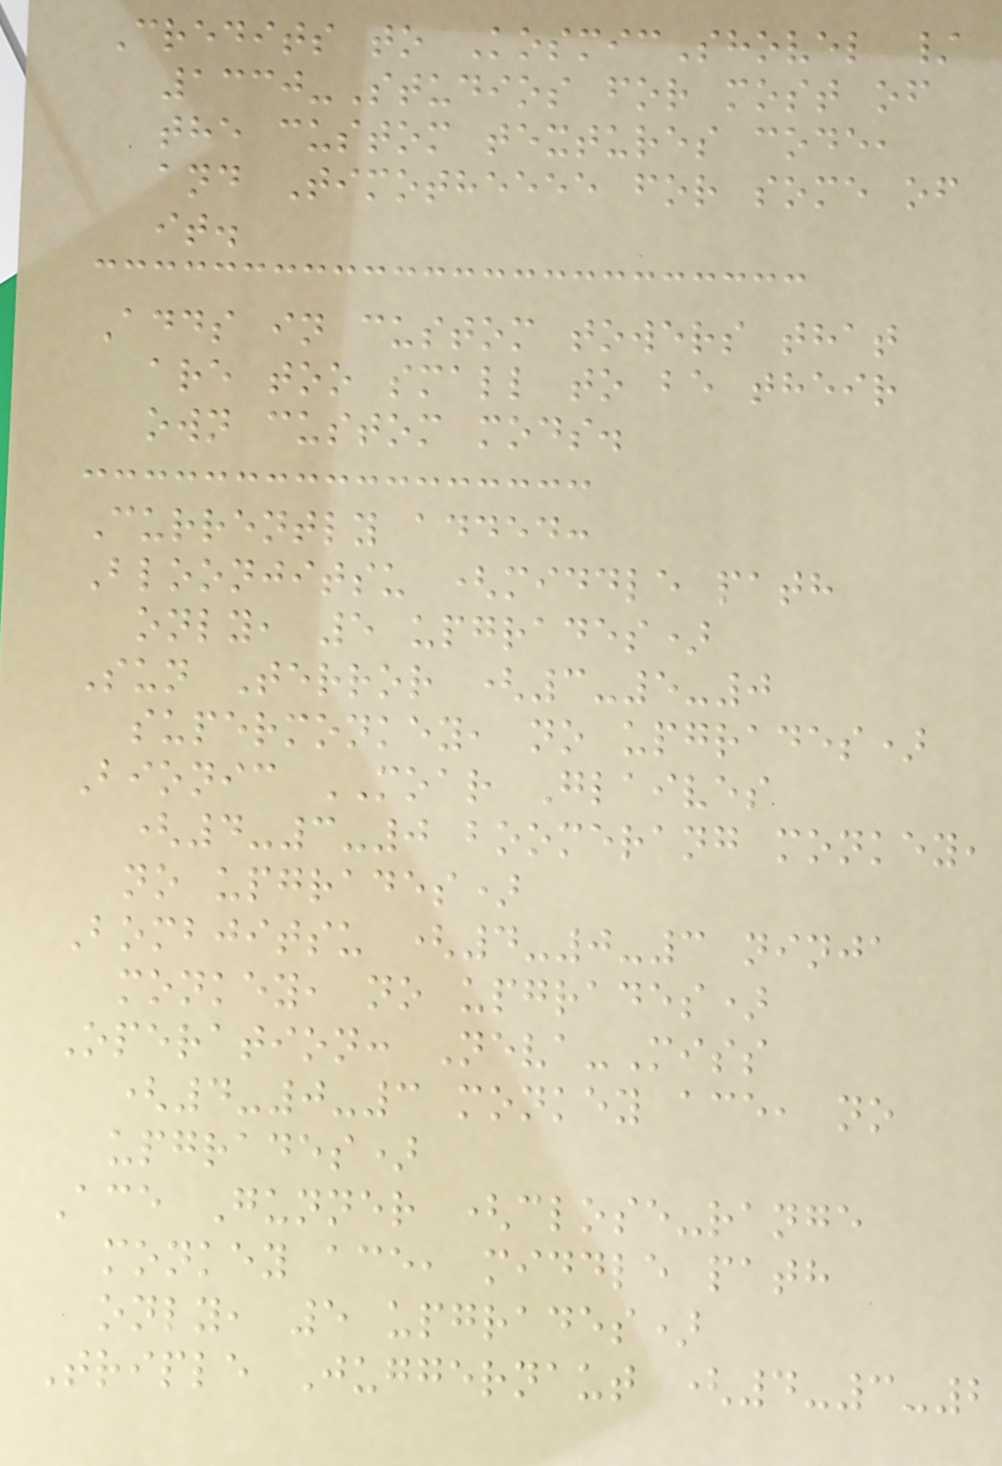Credits to KosmicShovel /
1330-Studios for most of
the custom textures code,
and Timotheeee for some of
it.
Adds in custom towers that
are too small to be their
own custom mods.
Currently added:
Bloonjitsu (middle path
only, 5 upgrades)
Sun Terror (3-5-0
supermonkey, no upgrades)
Bionic MOAR Glaives
(4-3-0 boomerang monkey,
no upgrades)
Bombjitsu (4-0-3 ninja
monkey, no upgrades)
Operation: Neva-Miss
(4-0-3 monkey ace, no
upgrades)
Ace Gunner (close-range
monkey ace, middle path
only, 5 upgrades)
Triple Juggernaut (4-3-2
